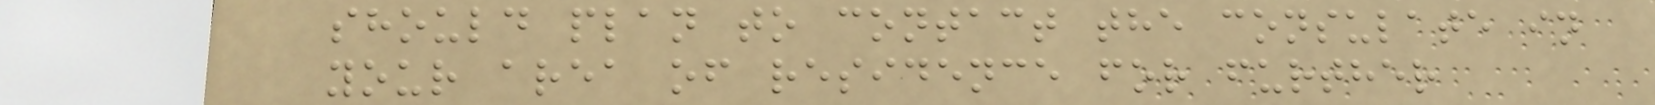should plan to contact the consulate in
your area of residence for further
